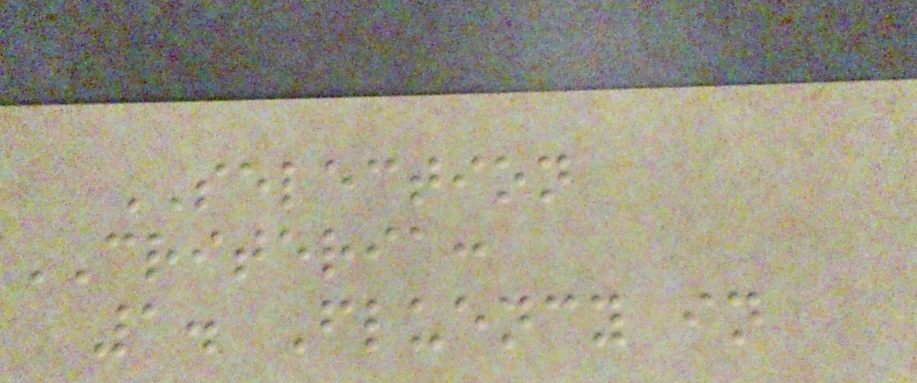SELECTION
CRITERIA:
1. Fluency in
